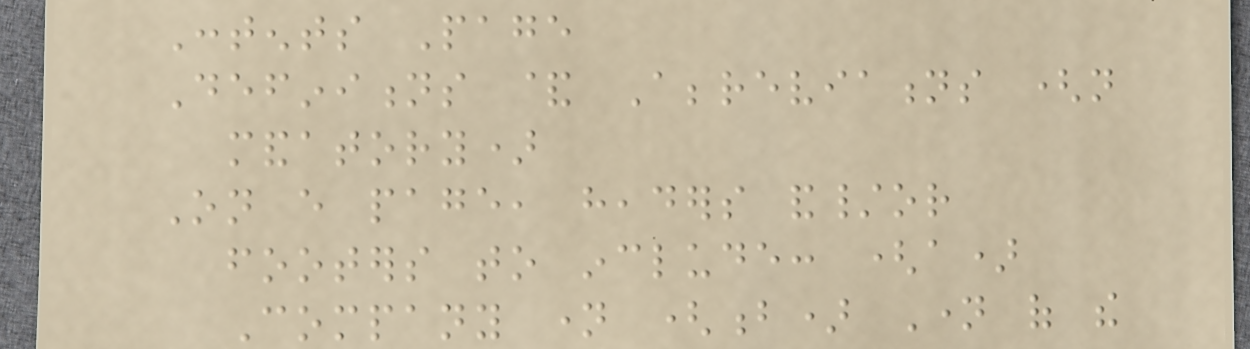Contents Page
Definitions & Abbreviations (not
mandatory)
On every page, headers and/or
footers to include: (a)
Company name (b) Name of the
